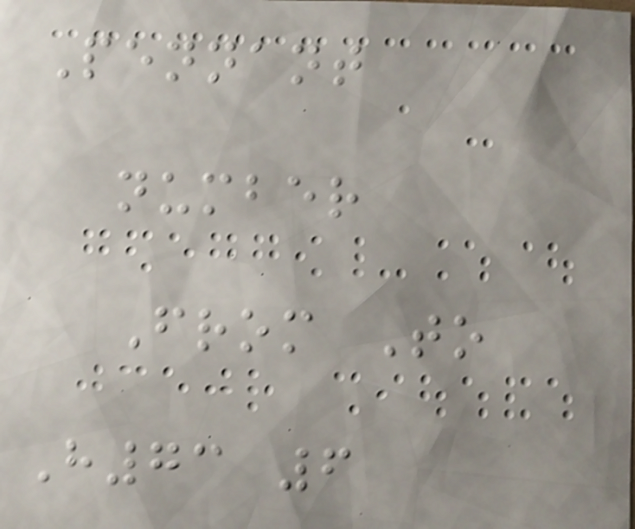Pennant
number
From To
H73 6
